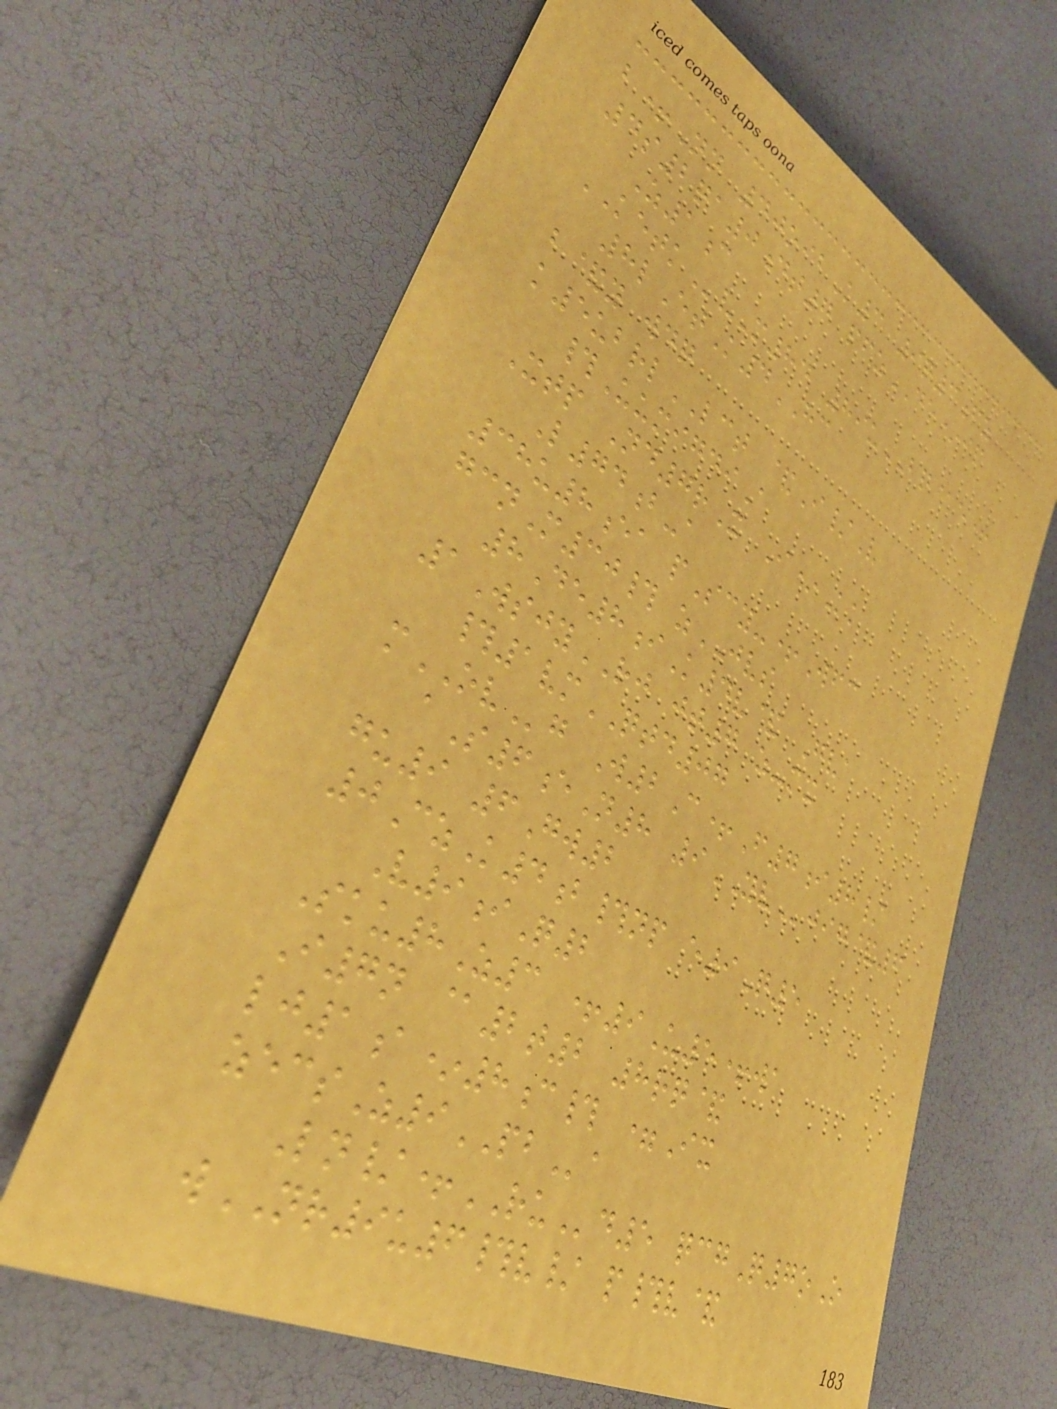b+Nn 40oibK3 9q3fz
4s2qa0dt7 pfzDE*ip
Z1c
KETKvM84 89uBQ@e+
8lEtK4HC
b&y wdq
k5ubrlLCT &I/V
#UumigdiA
Xtp Nd7rX I*Kk
L74b-a
38u8ea pScy-+Wfc
gcnM30# zJVS
8De8iK4v& Gva
1WsjyRJ jt7 z-mx
#1vmQTD07
mOVg W2C+F7i8/
aS6eN8 9YVjig&6
gu9 6Gw2
0CzK4b#np e9Q5
V9iQ2
Sku8Z3 +9U5+wa
I7n @2t2 8rq&
lj1a*8c# =Ix
zecsZ9PBa
Ln/+RUd5 qcgQ7oO
wNR9u6#v/ p#v&
